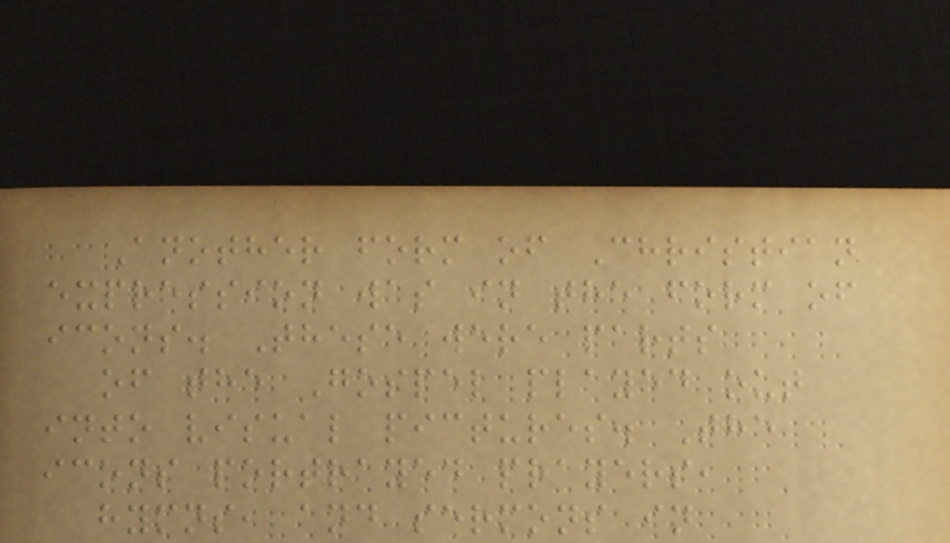Another form of Christian
expression was in the form of
icons. These were parts
of the Gospel played out
into visual pictures. The
icons portrayed prayers,
hymns, and sermons in
